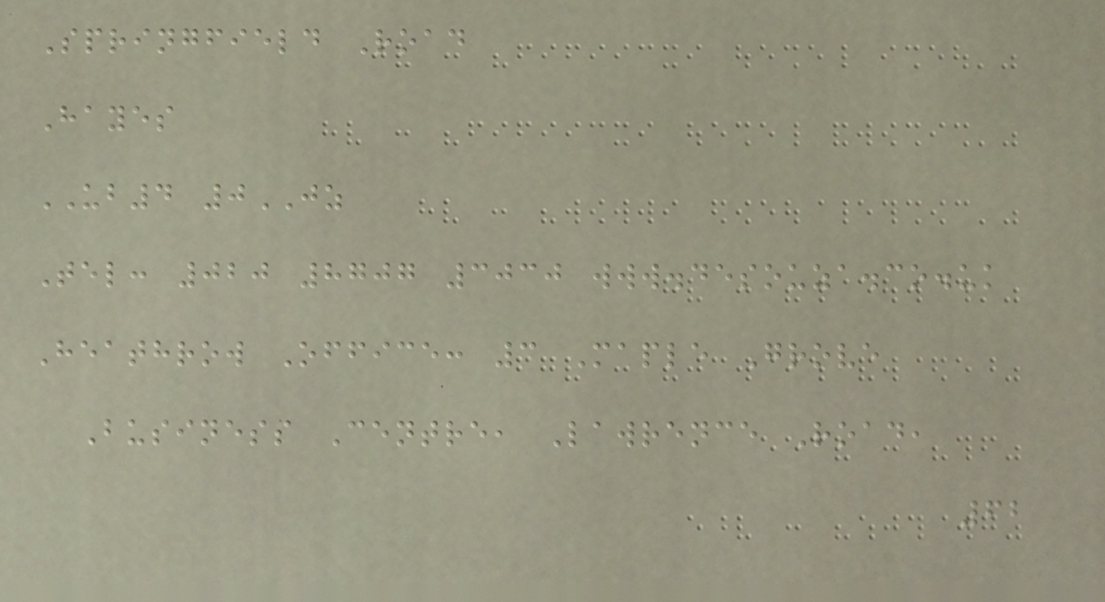Springfield Road
Hayes
UB4 0JZ
Tel: 020 8707 3030 www.desouza.co.uk
Heathrow Office: 3 Maple Grove
Business Centre, Lawrence Road,
62
